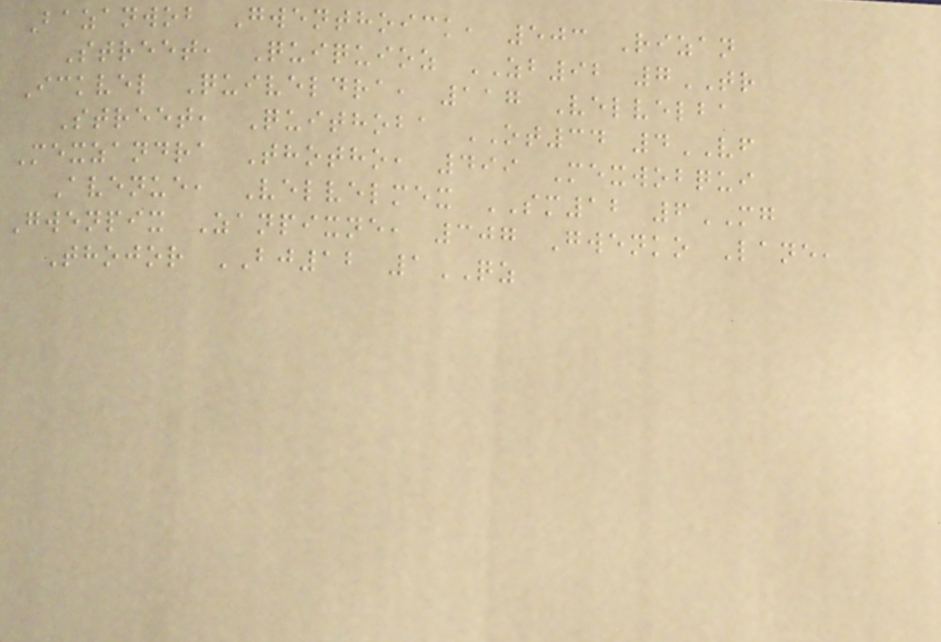Bazanwob Gwenthoick, 503 Rizan
Street, Quiquioz ZB92 7TR
Ickvel Quiveldra, 117 Velvelba
Street, Quithoba OT34 4VF
Mexzandra Thotho, 499 Mexwobqui
Avenue, Velvelmex SM12 6MG
Gwenpix Zanpixne, 307 Gwenko Lane,
Thojor BJ12 1QZ
